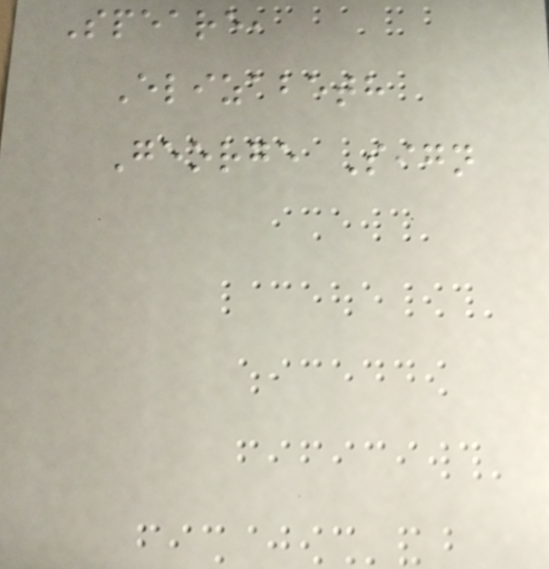Speare,
Elizabeth
George Sign
